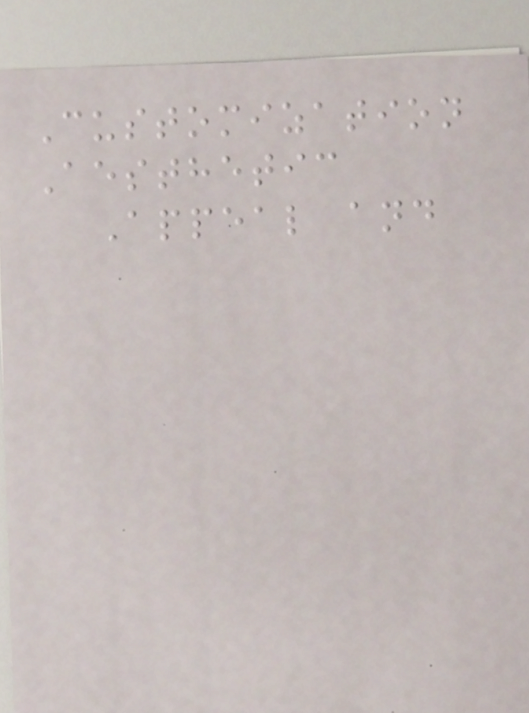Customization
Aesthetic
Appeal and
